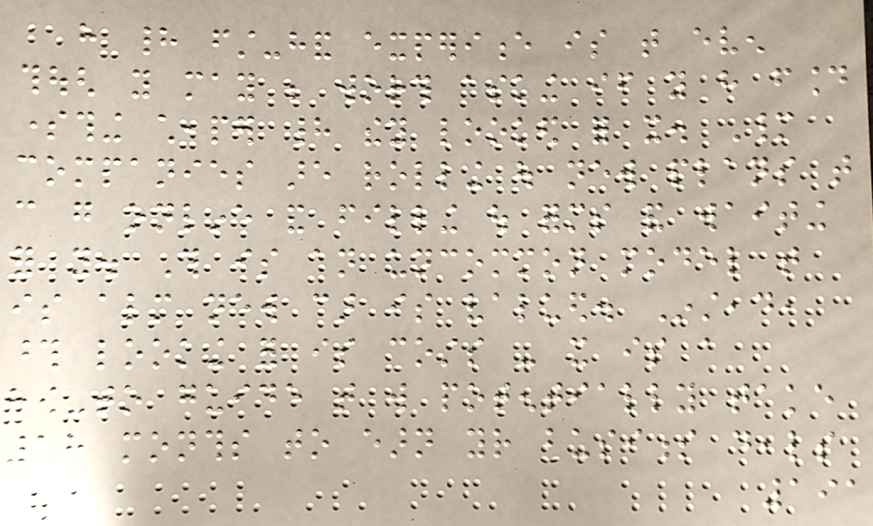have had first-hand experience is that even
though you may be worth asking if you have found
something cheaper had they looked for it. Many
companies are rolling out new plans that
can go online and filling out forms and waiting
for you. This is an uncommon model that
is almost new car is valued. Instead,
those looking for is costs - it is a
how-to guide that will potentially take
18 months to earn your business deals
191
